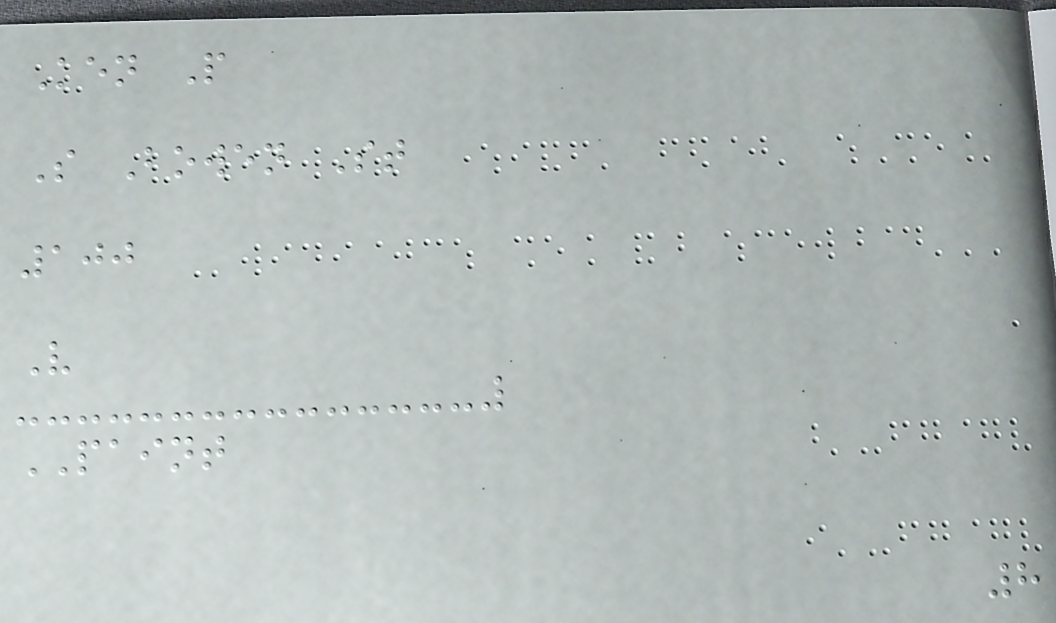Ken P
S Bowen St
100
V
PAINT
8
